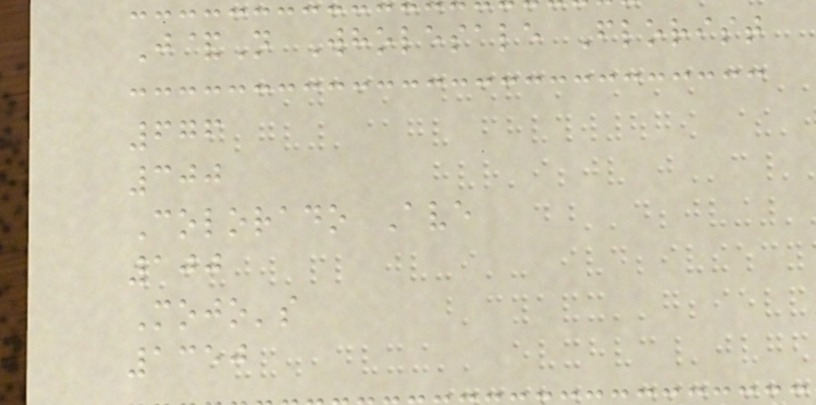J&N Wholesale Florist
676
300
Colorado Ave
100
Mojo's
1350
